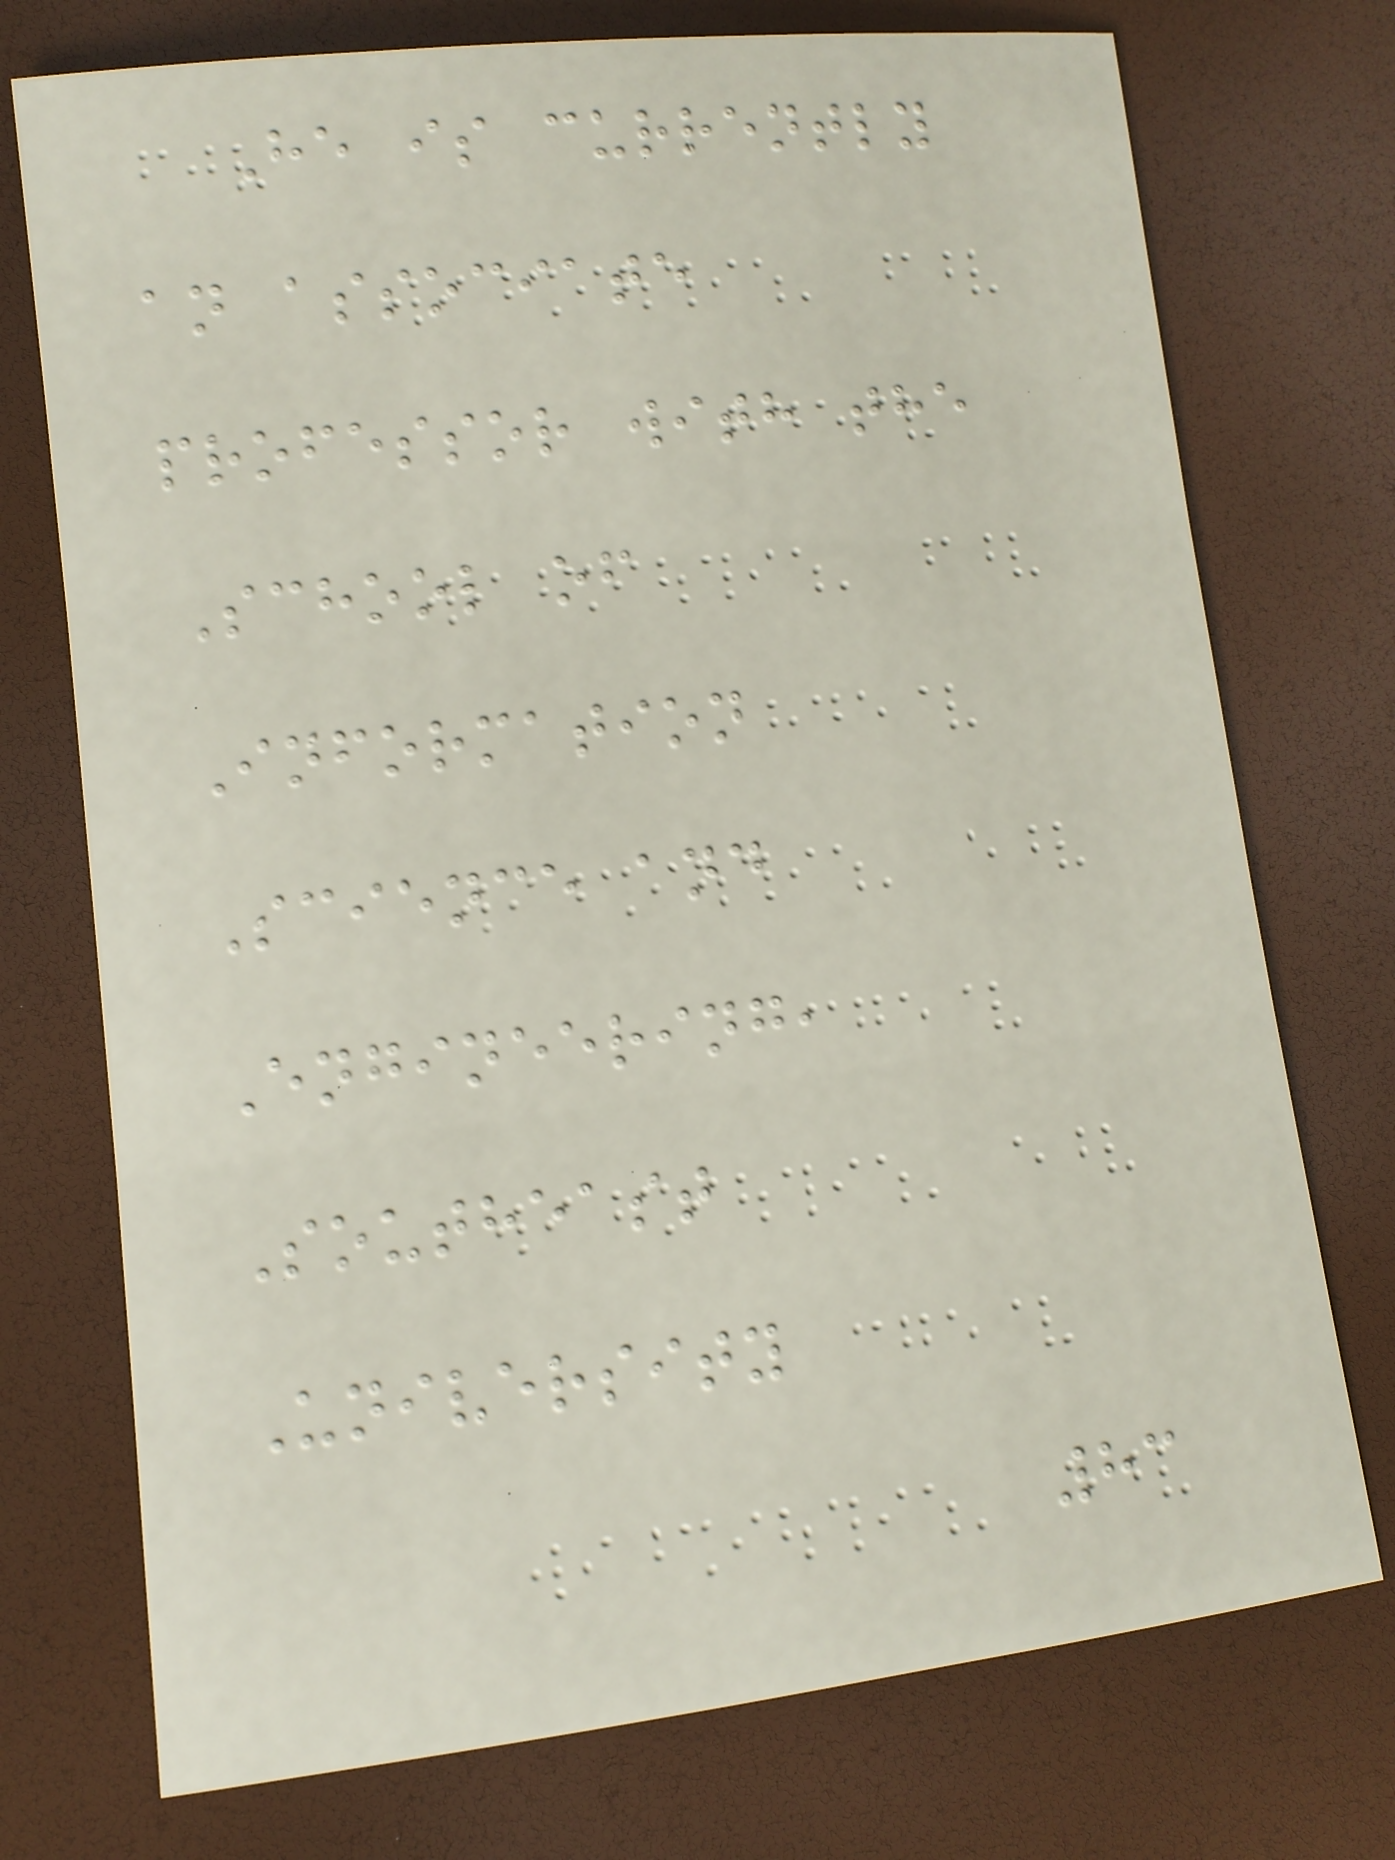He is currently
an associate
professor with the
School of
Information
Science and
Engineering,
Southeast
University
83
